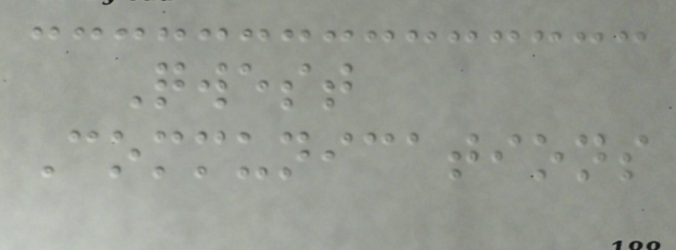Qwest
Communications
